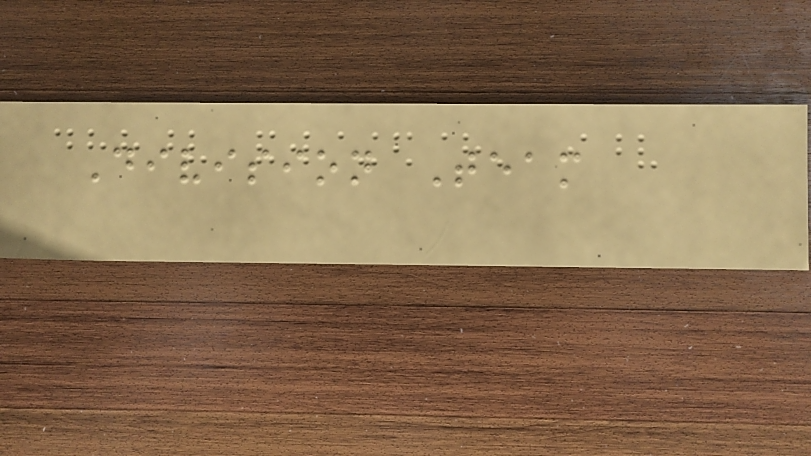Division Team
